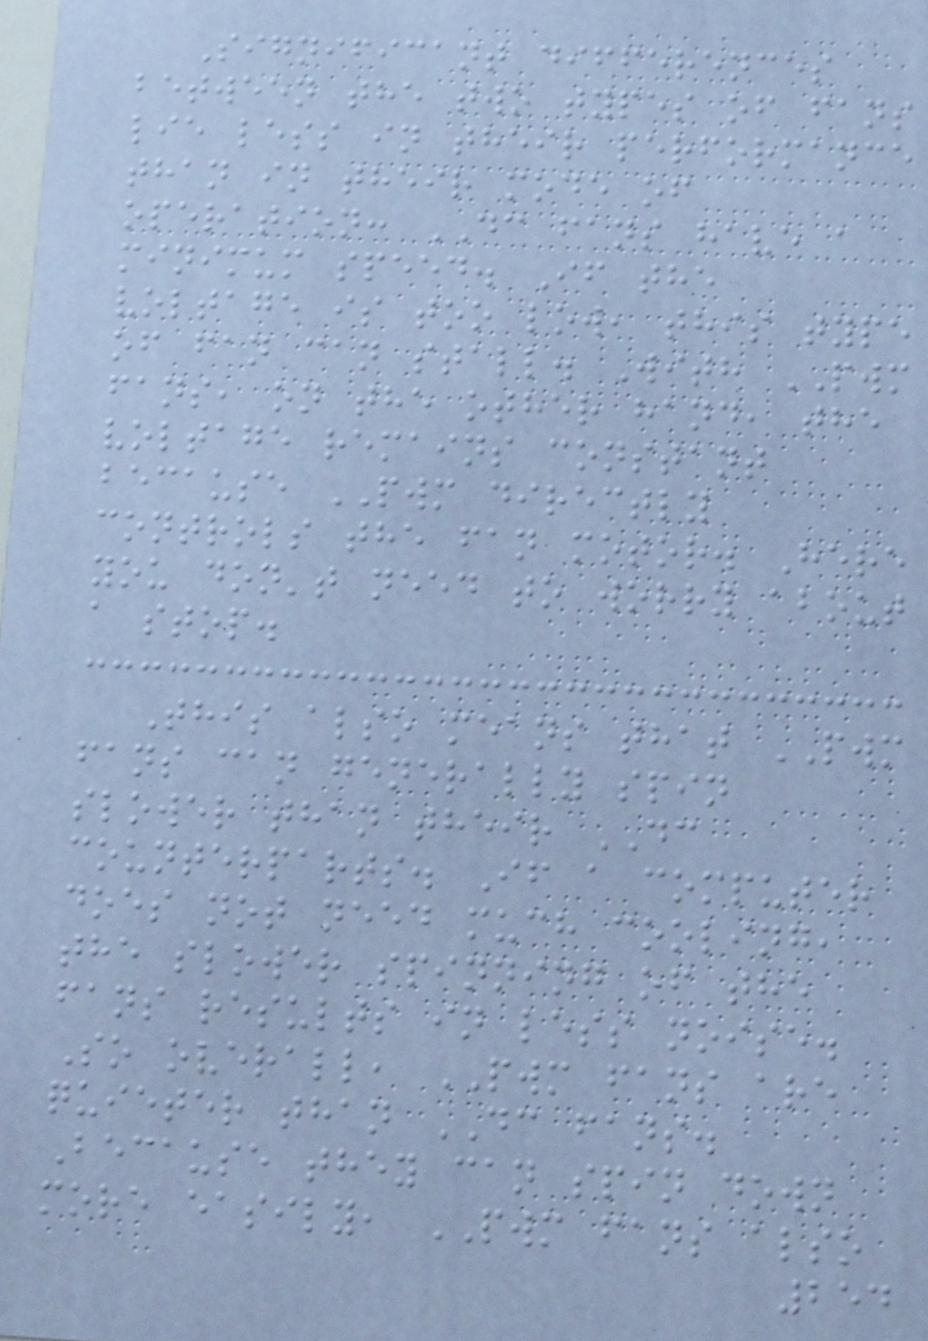Significant differences
between the two types of fans
lie less in their performance
than in their mode of
operation: DC fans have a
minimum speed. If the
voltage is too low, this type
of fan can stall. With PWM
fans, on the other hand, the
voltage remains constant
because PWM directly
controls the fan motor. Here
you don't need to worry about
a stop.
This also means that PWM
fans can generally spin
slower than their DC
counterparts. If a computer
does not need much cooling,
the slower spinning of the
fans results in less noise.
So overall, PWM fans are
quieter than DC fans.
Because they can spin down
more easily, PWM fans also
254
